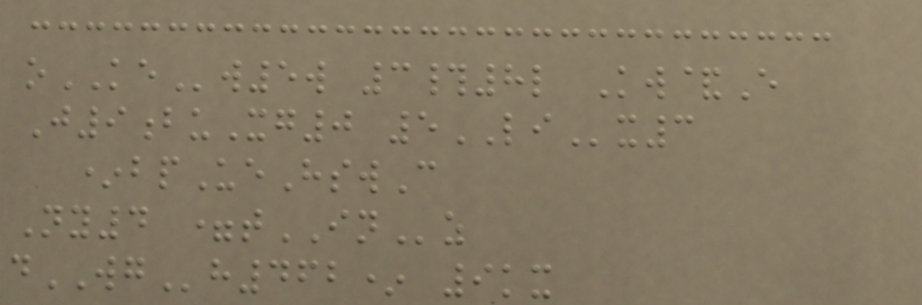oKEw5w 3#8l Kw&E
J9buXg0 5LIx3
*bpUeHswC
Ny4 =tINz
dWGh462* 9kx
